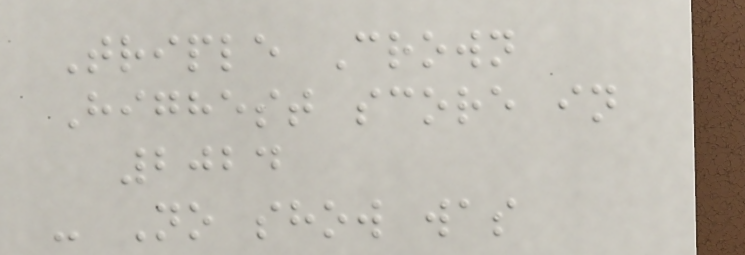Triple Crown
Highest score in
2024
- No show was
